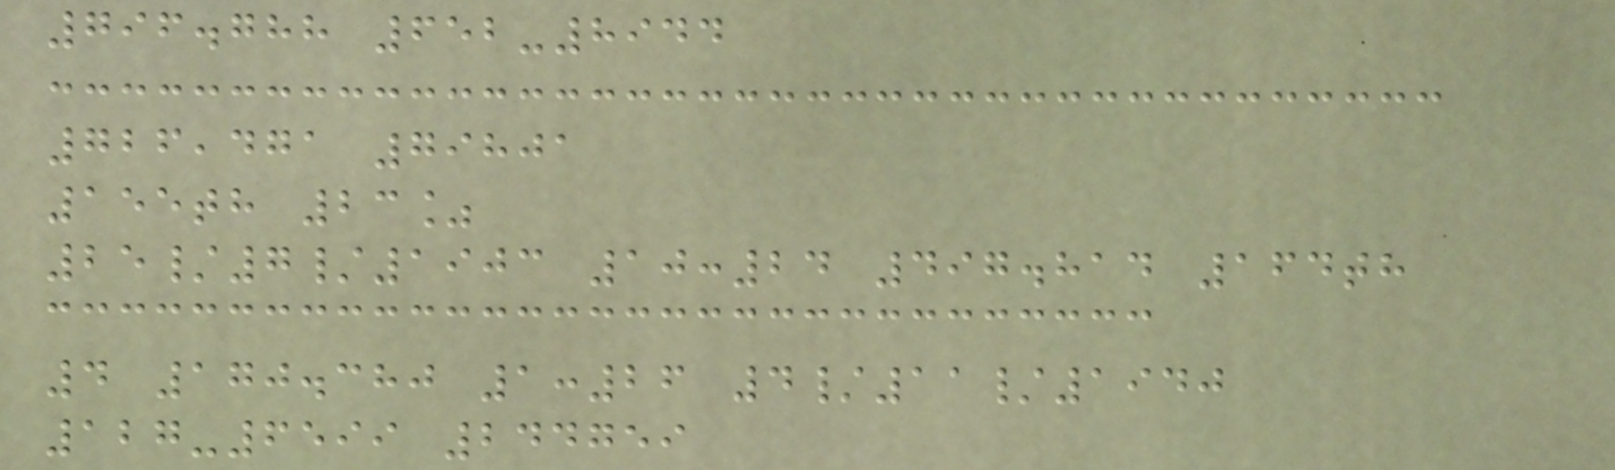796.788 652-8944
726,471 79801
155th 23%
25/7/1903 10:24 497.814 164th
4 170.380 1:26 4/11/1940
127-6599 244759
